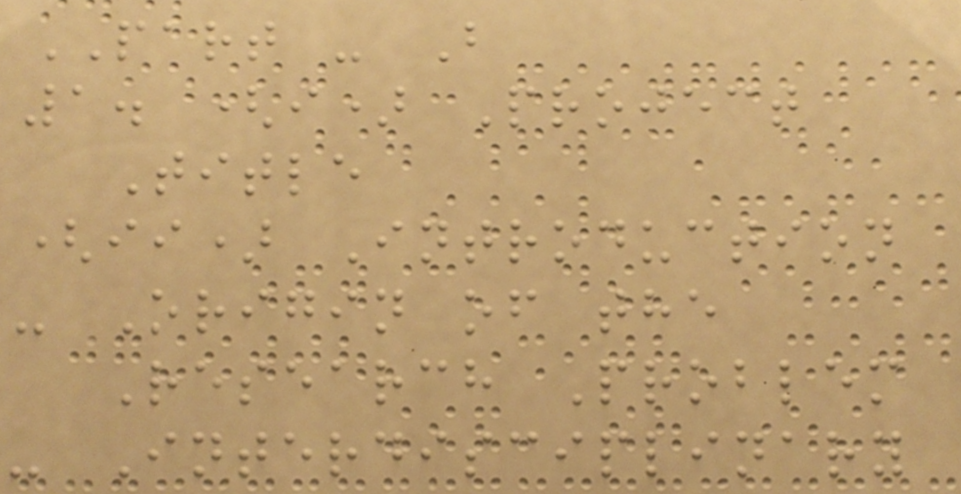PART - B
1. (i) Project
Title
(ii) Introduction
- Origin of the
Research Problem
- Interdisciplinary
